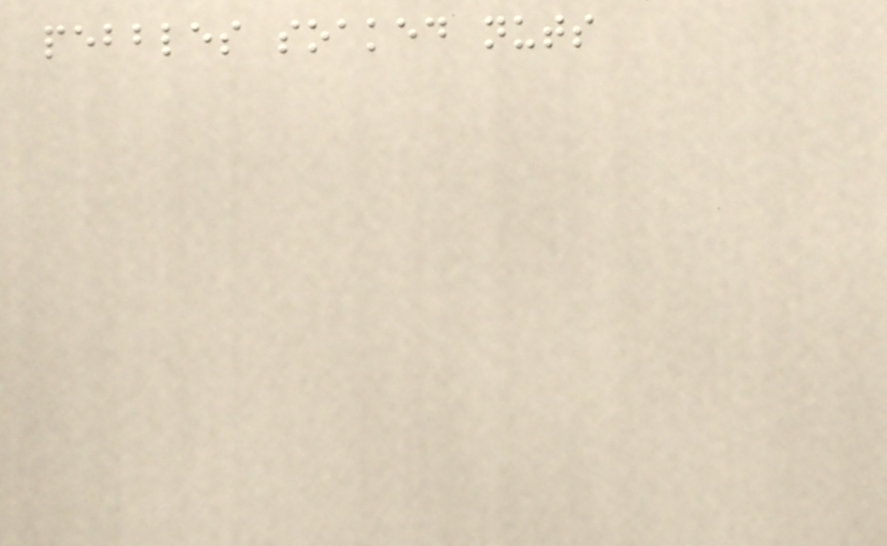pebbles soaked nuts
